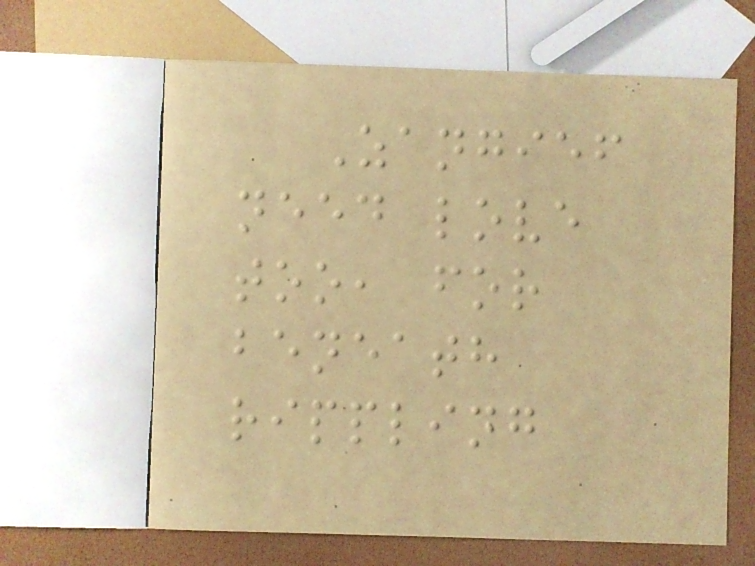Zangief
need love
too, for
beneath
rippling
